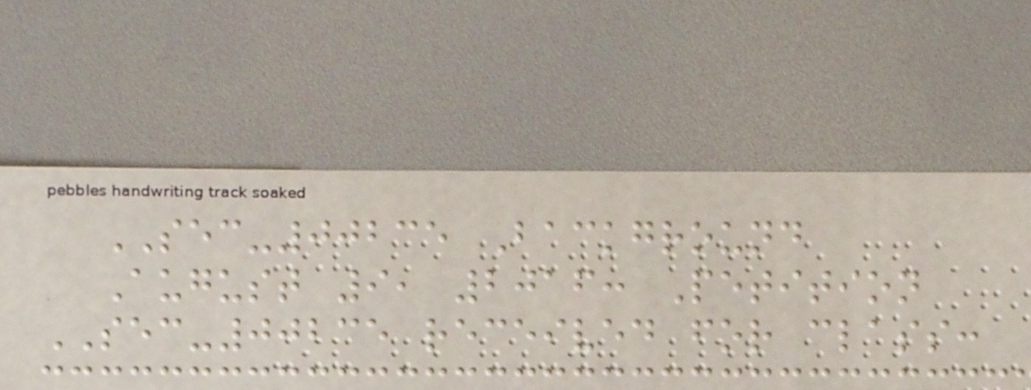SEC-00235 Background
August 9, 2016: Petition
SEC-00235 received for class:
